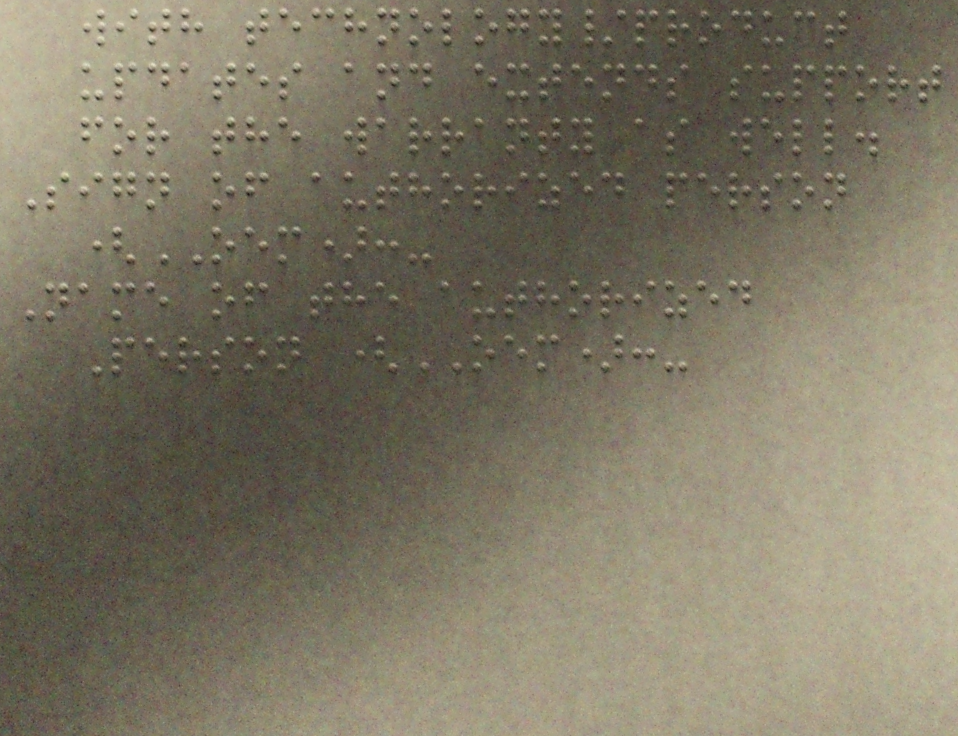with technology/product
updates and extends support
for the warranty as well.
Sign of authorized person
(OEM):-
Name of the authorized
Person (OEM):-
